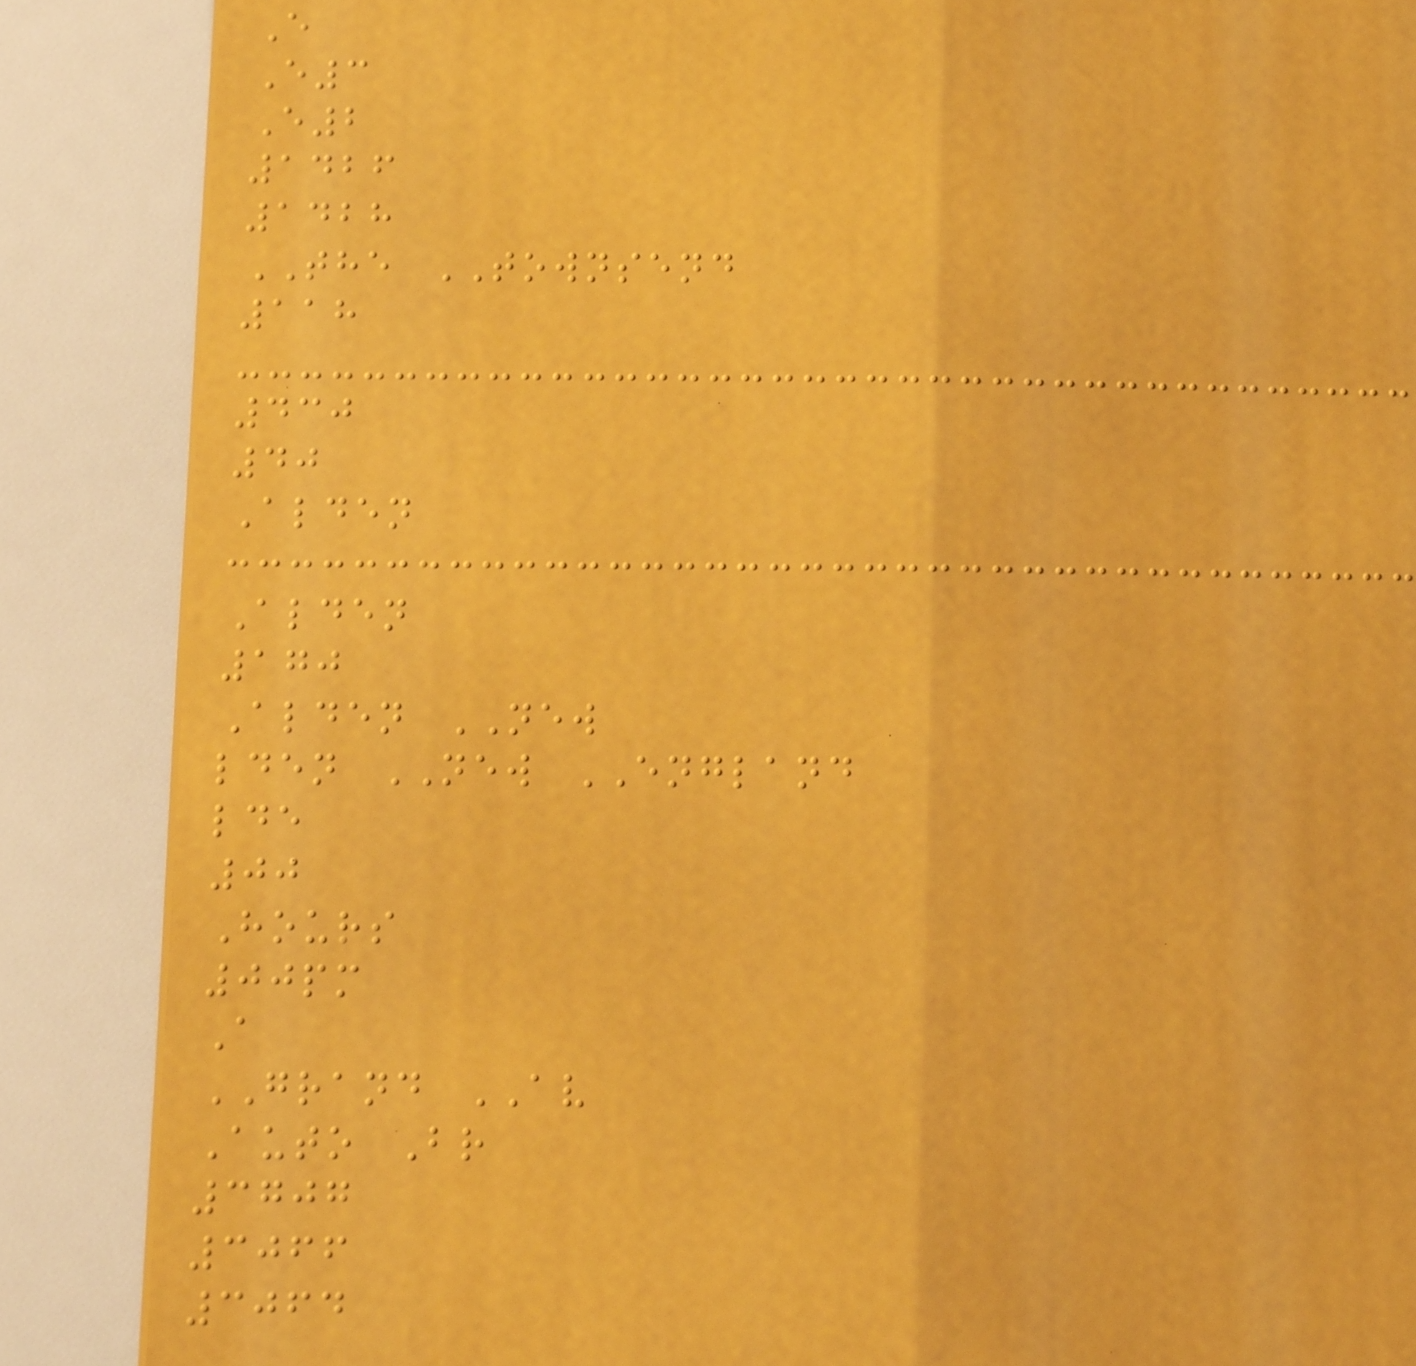E
E3
E2
1426
1428
THE TOWNSEND
118
430
40
Alden
Alden
170
Alden NEW
lden NEW ENGLAND
lde
00
Hours
00pm
A
GRAND AV
Auto Br
3707
3066
3064
